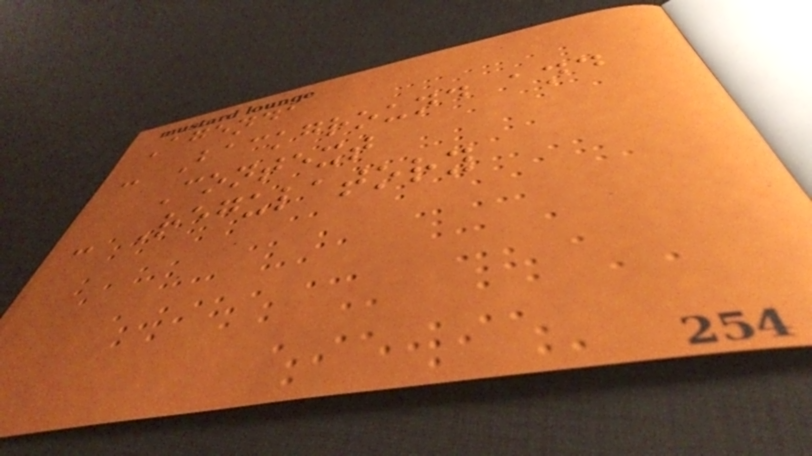Agenda
- Background and
Context
- Regulatory
